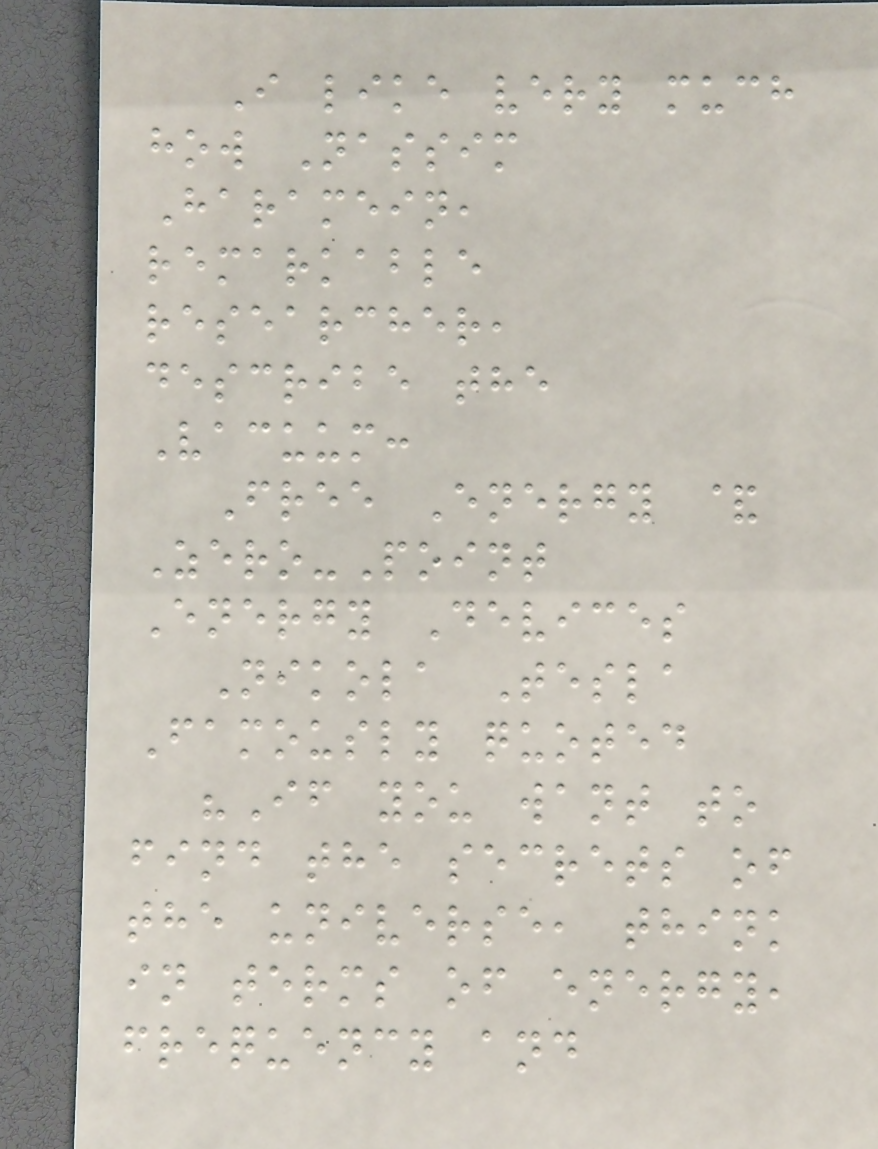I like very much
how Nassim
Haramein,
remarkable
researcher,
describe the
Vacuum:
Free Energy &
Zero-Point
Energy Devices
Nikola Tesla
Famously quoted
"If you want to
find the secrets of
the universe, think
in terms of energy,
frequency and
